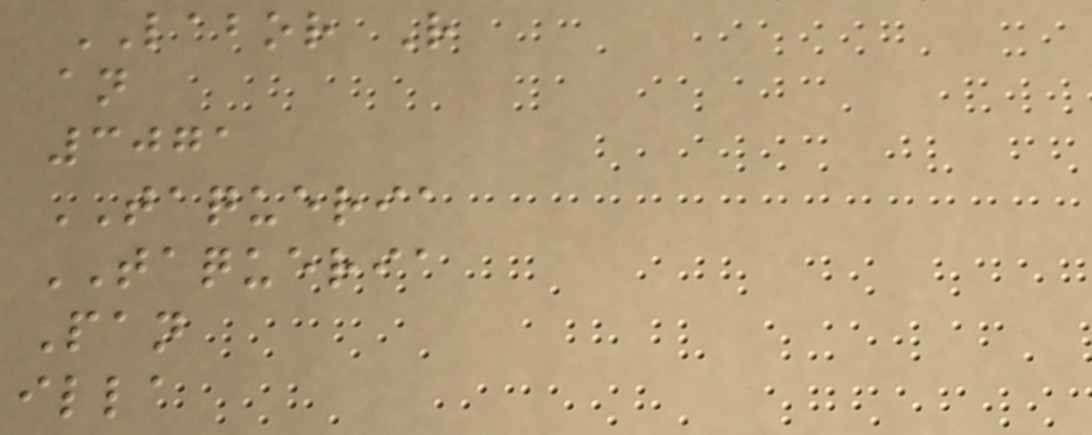LABOR R
an
3071
TAQUERIA
TAQUERIA
Pan
illa
